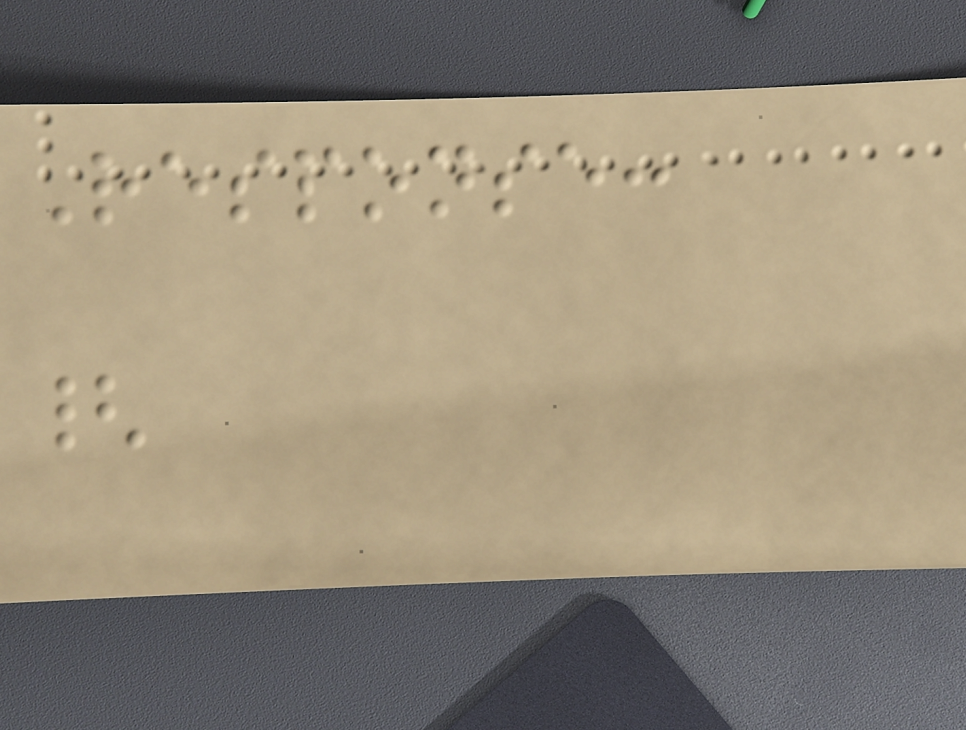Response:
{
